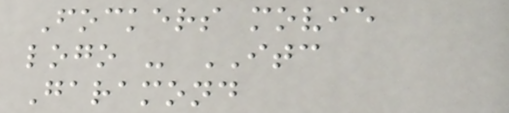Fockers movie
logo - ITC
Garamond
